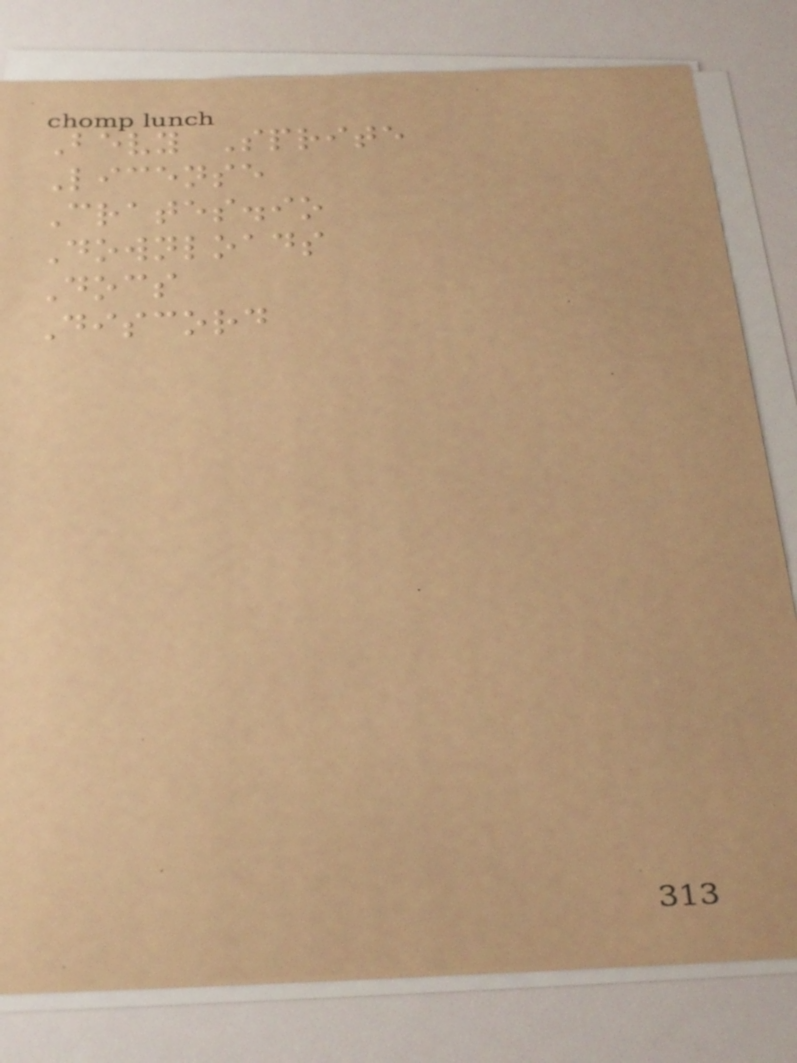Bevy Sprite
License
Crates.io
Downloads
Docs
Discord
